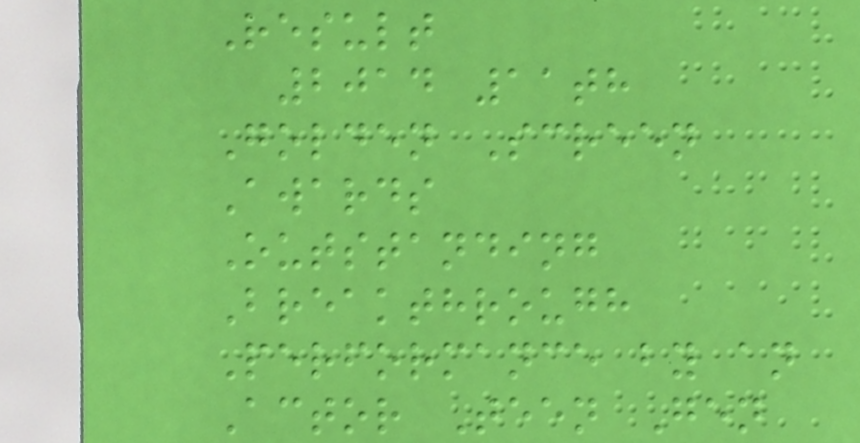Result
2014 11th
Golden Screen
Awards
Outstanding
Breakthrough
Performance by an
Actor Teen Gen
